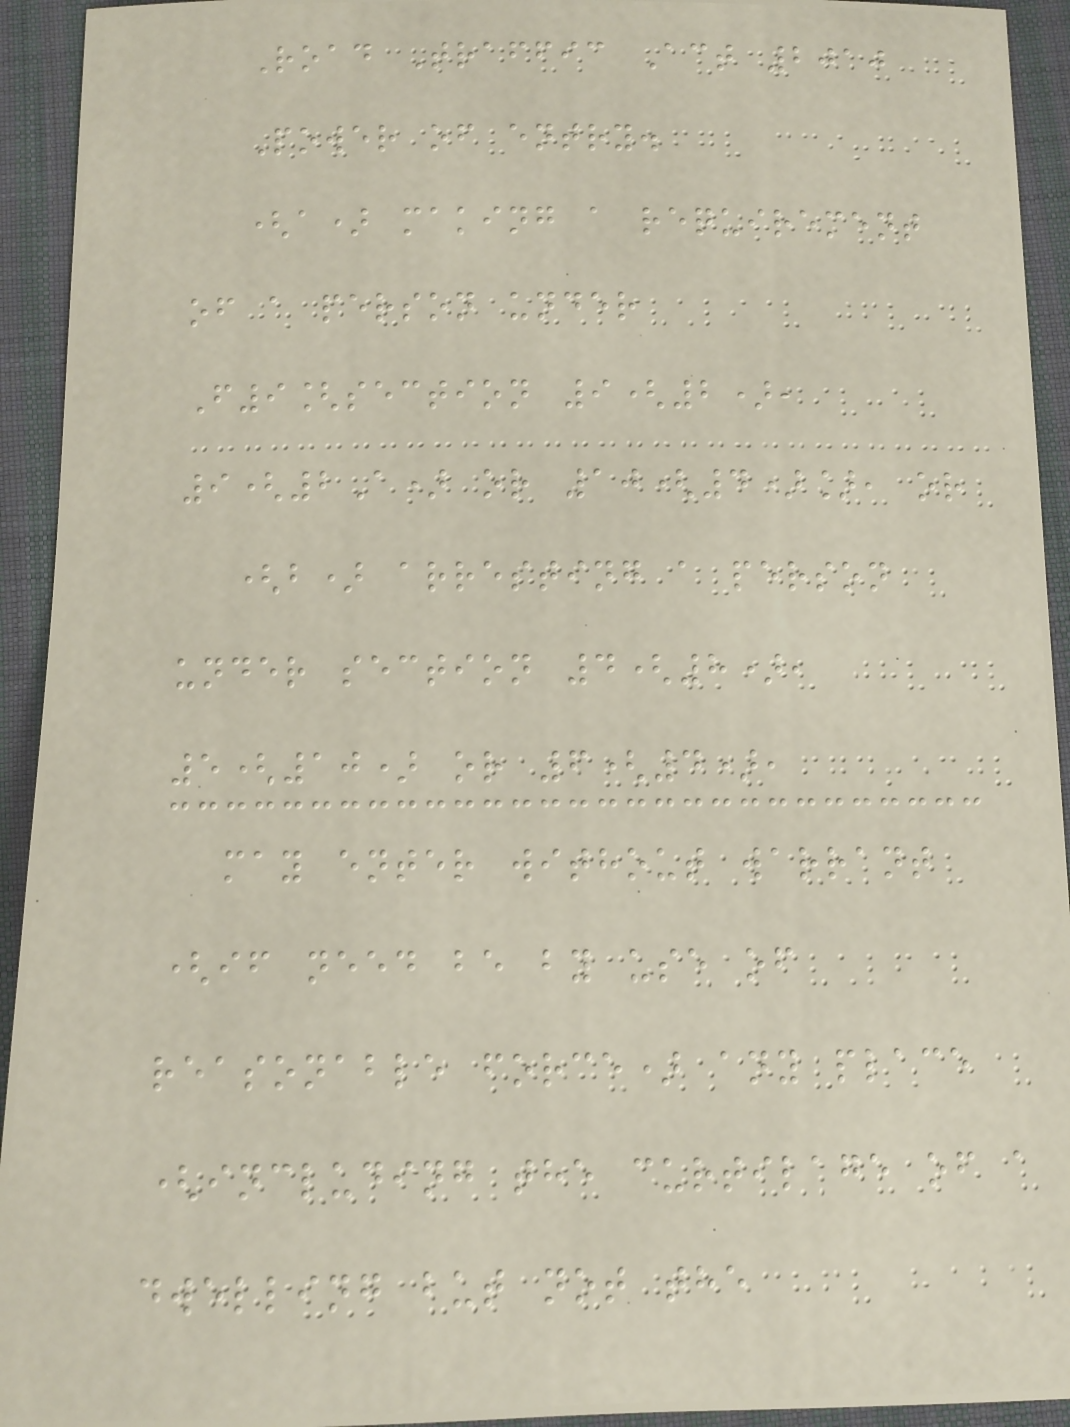Road Traffic Act 2010
Power of entry.
(a) making a requirement
of a person under
F9[section 9(2),
9(2A) or 10(4)], or
(b) arresting a person
under section 4(8),
5(10) or 6(4),
may enter without warrant
(if need be by use of
reasonable force) any place
(including the curtilage of a
dwelling but not the
